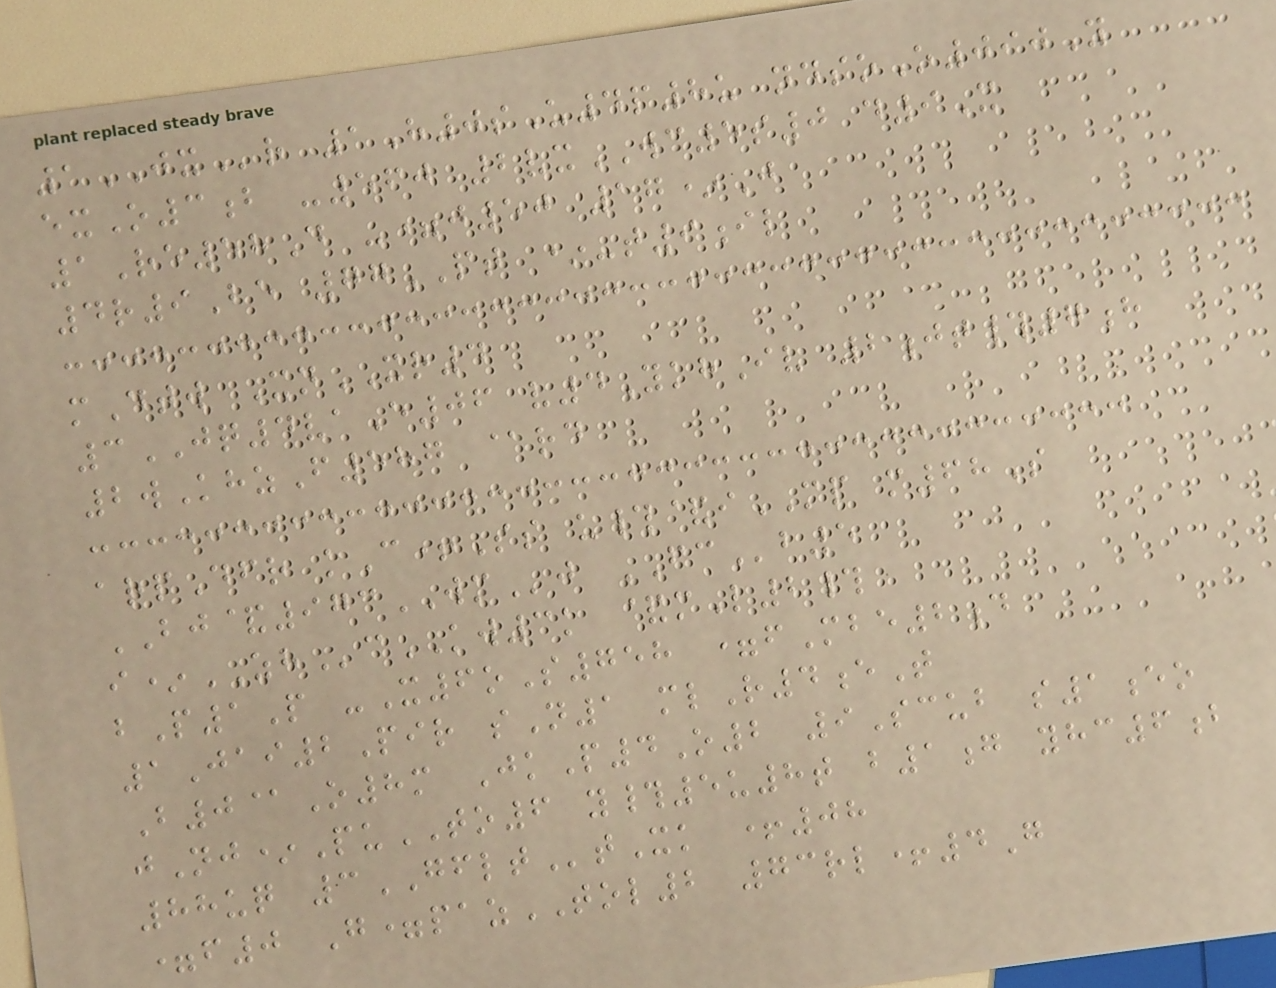1JXr 1H0sU4p8u ndsoO090Y
exO3b -560 2vxWC5s0 d9X
1Re58D -=j50 17*J
4r9Be 77PT *-t9il
mDtw XnXR4
3JQ4vaE06 v4YkhIv 2jt#7h
2wKhzF587 @rd
arpDfr kC+Ss u#&iMP m68S
BJ&973WMj FCb5
i*ZHcKW3k &mL2#
bP1P -X6oS758 =fMbe2d
1Jai2Pir sN1 mlR4eT
B0@O8m JkP4O2 9Scub s1eo
jNj*PuTO6 y#5u8t b1g yhc6b
88uq 3GFLTtXk +08
=f0 G=pazTOL2 73rl+4G
